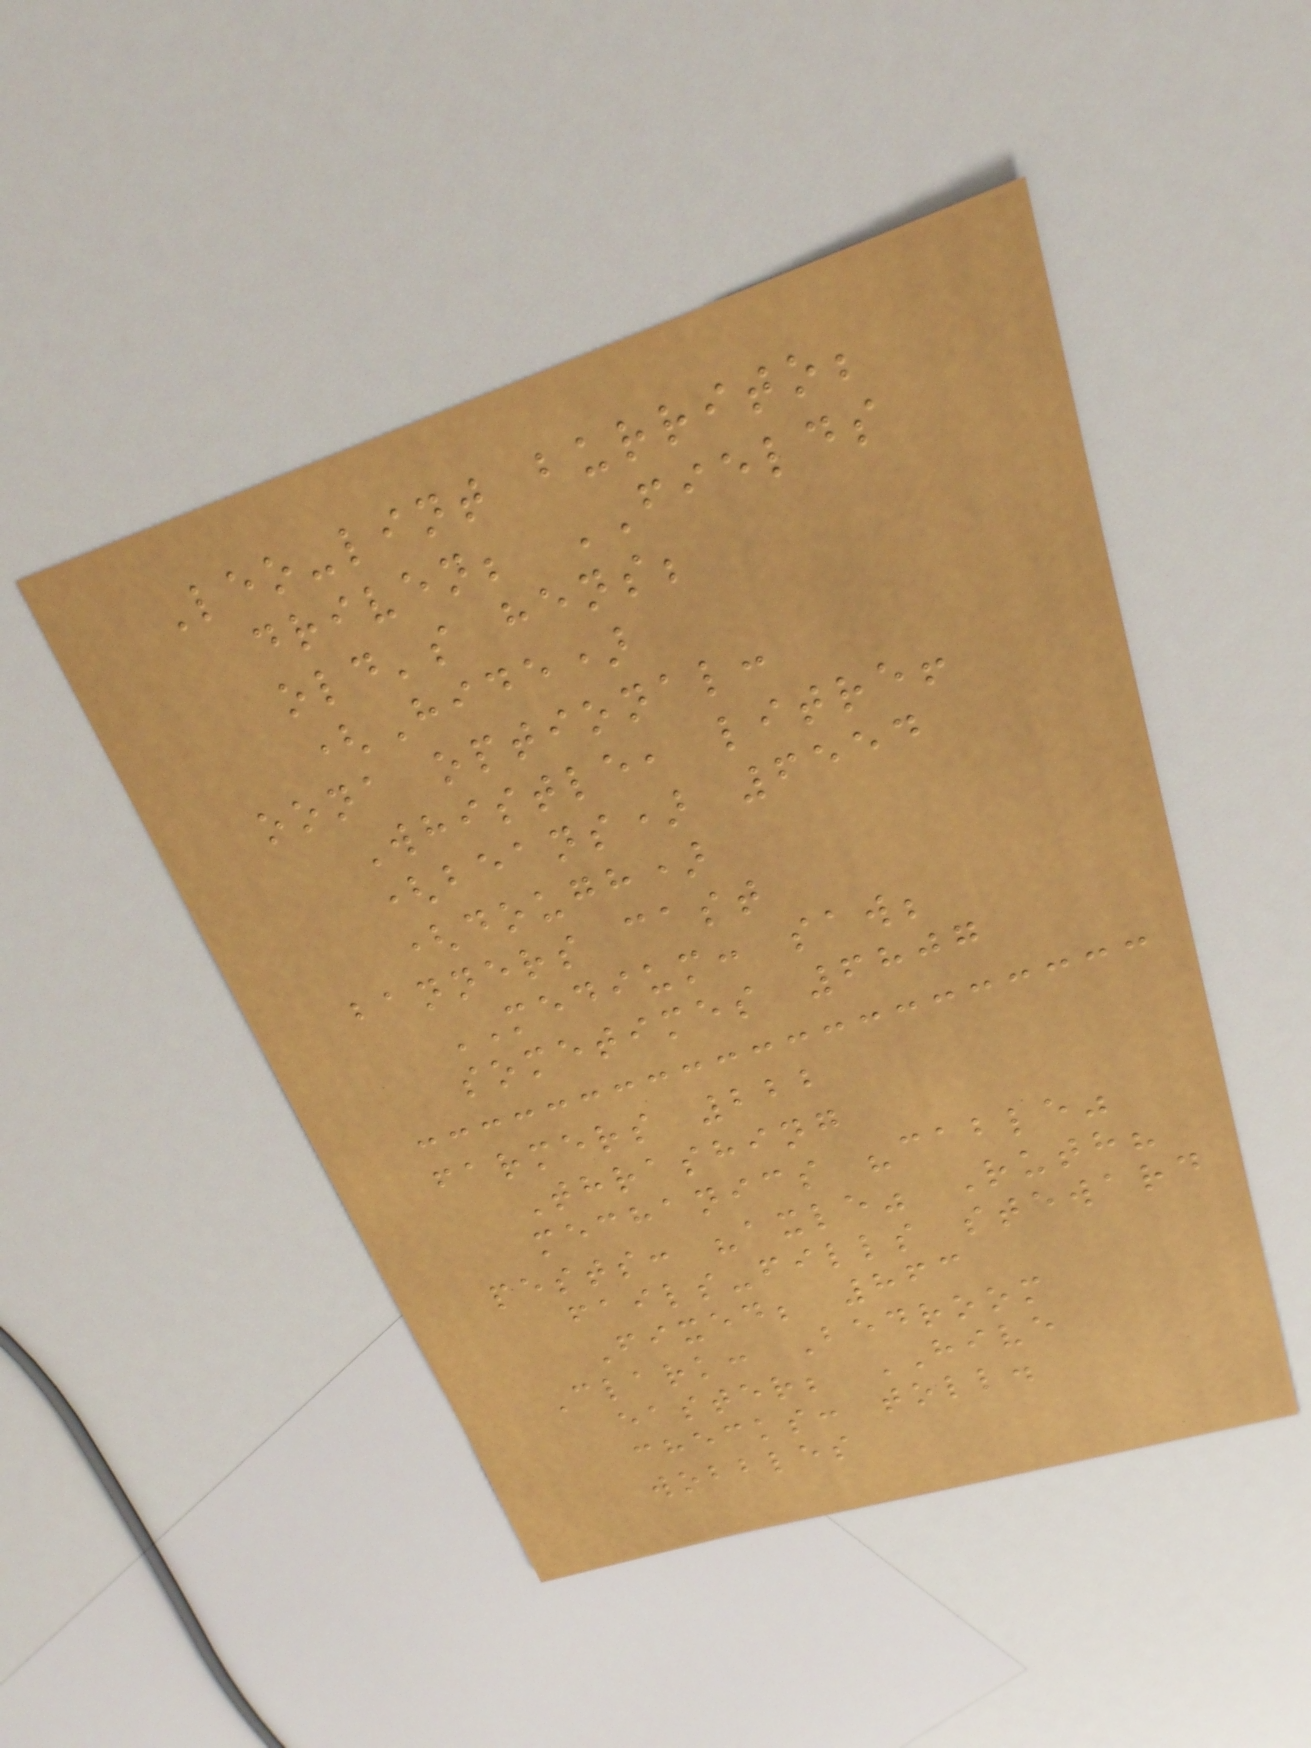Leo-lint burrito;
driven; FIELDS
old's hens;
(Hide)
oona optional:
Whistle, litre!
(beans) 6554
(dough)
banners cast
MEDIUM: saw;
sometimes 6807
farmers 222
Thrashing
mechanics "cable"
pests: "axle" Ruth?
fails-fills steward
Fixed; 863
Clark: Bedroom
easter; HIVE
checks: toll.
wobbles
